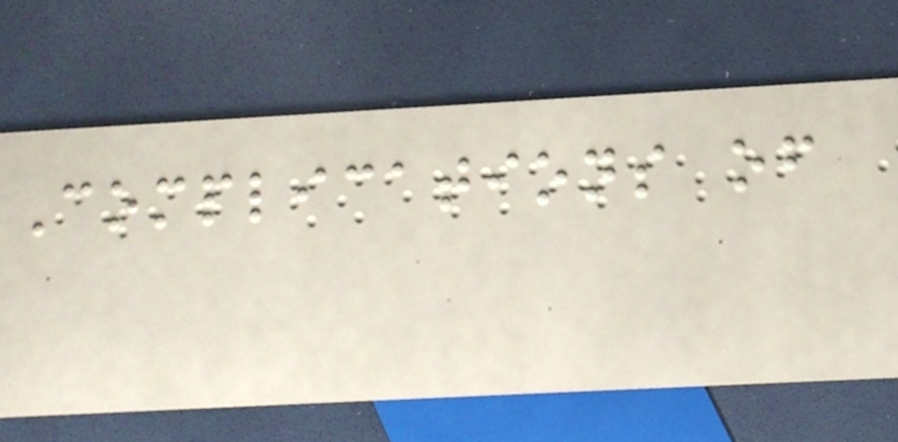Complications of
